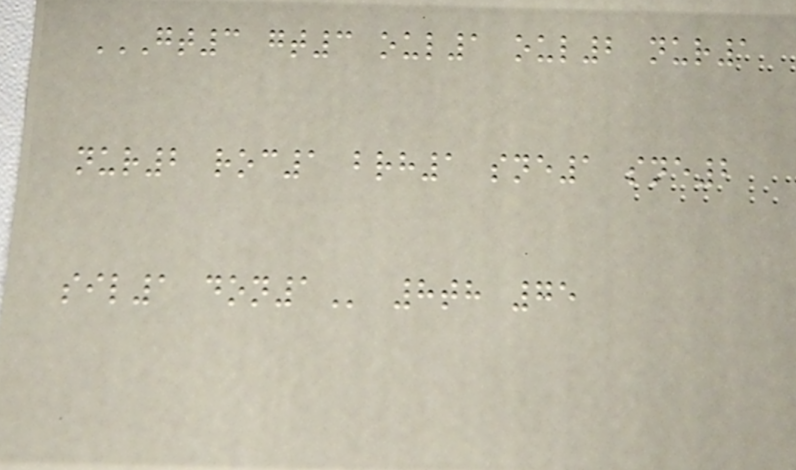GT3 GT3 OUL1 OUL2 NUR1
NUR2 ROC1 BRH1 SNE1 SNE2
SIL1 DON1 8th 75
